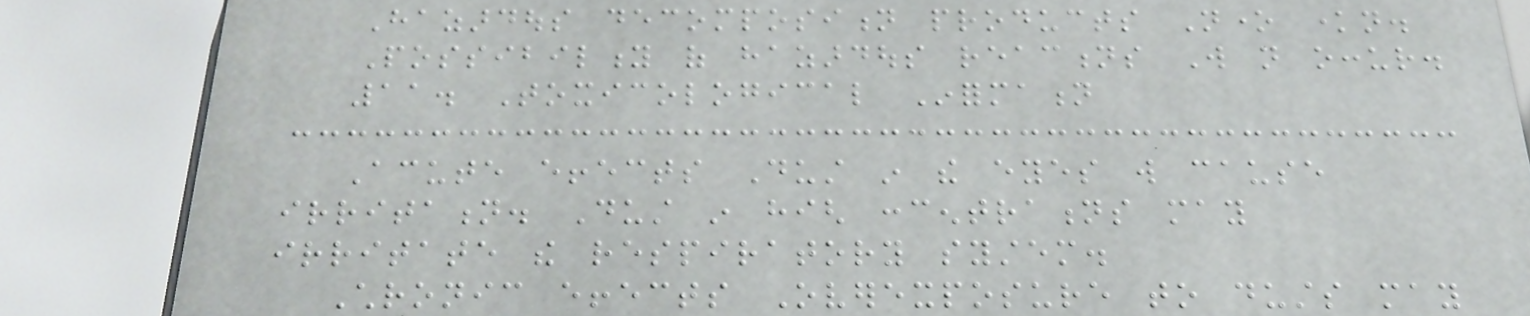Hazardous decomposition products None known.
Possibility of hazardous reactions Will not occur.
11. Toxicological Information
Acute effects Dust in the eyes will cause
irritation. Dust in high concentrations may
irritate the respiratory system.
Chronic effects Overexposure to dusts may
